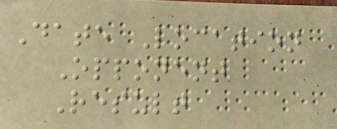Date Location
Opponent
Result
